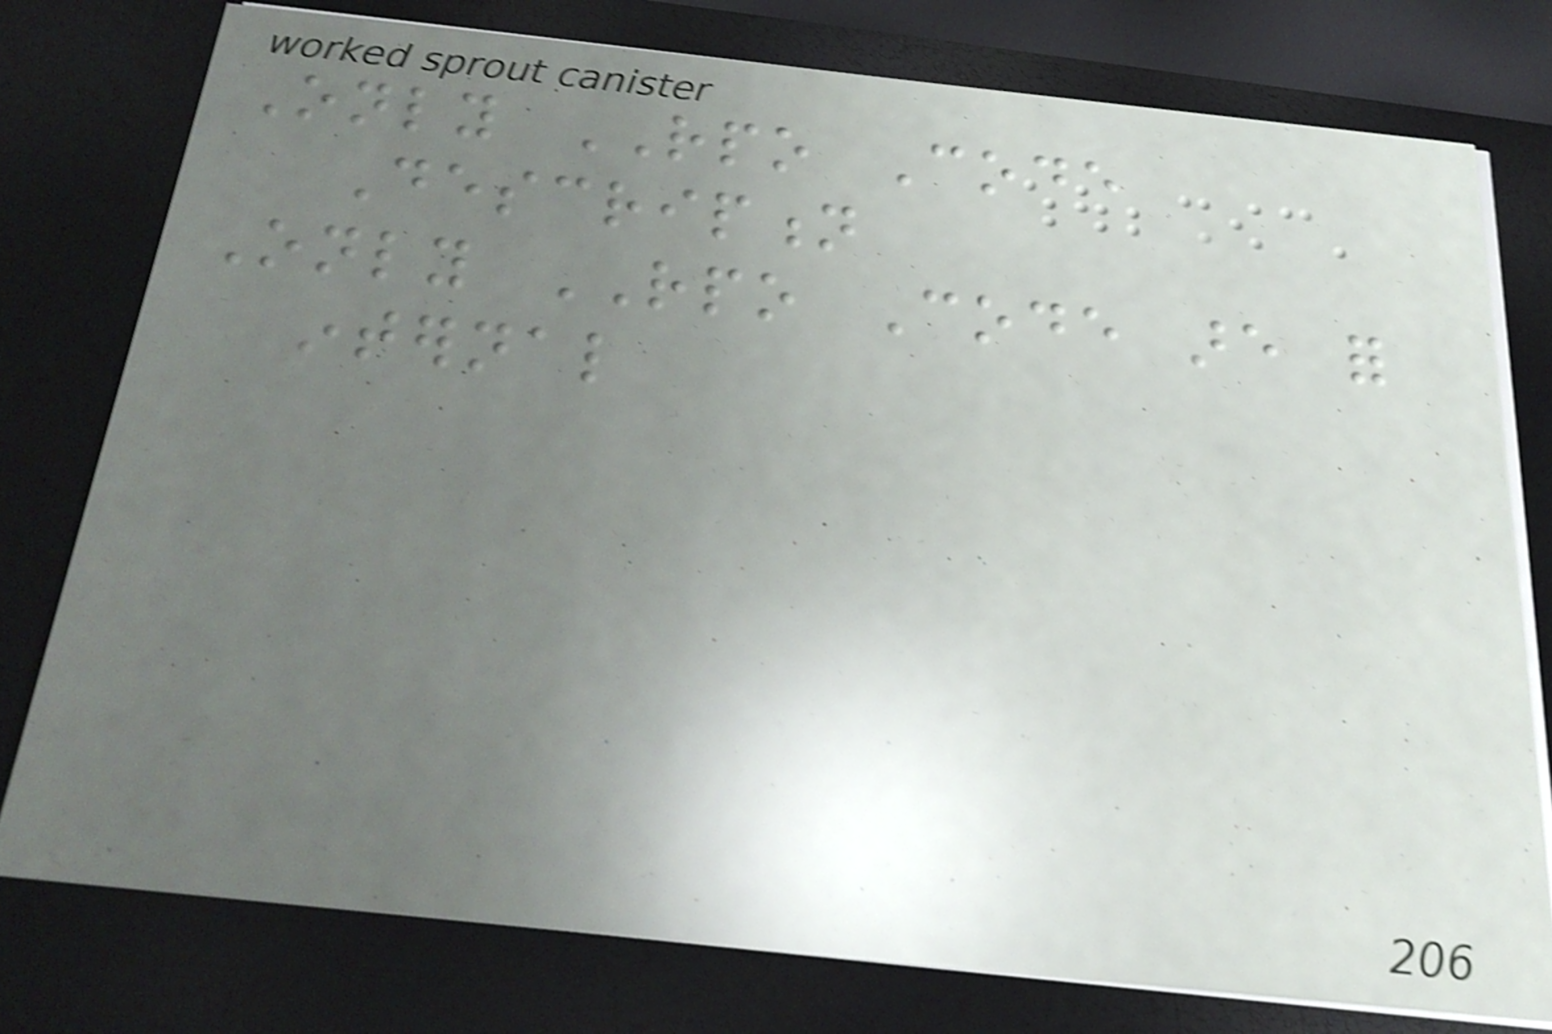Only RPO Code
Description
Only RPO Code are for
internal
